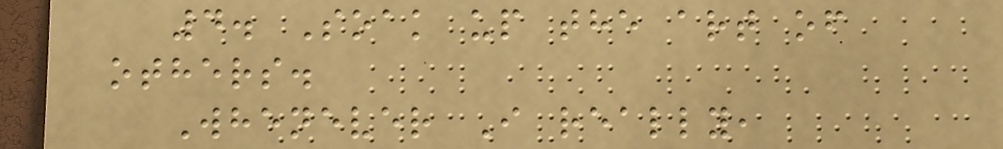4. Soak up the art of
others.
Whenever I really,
